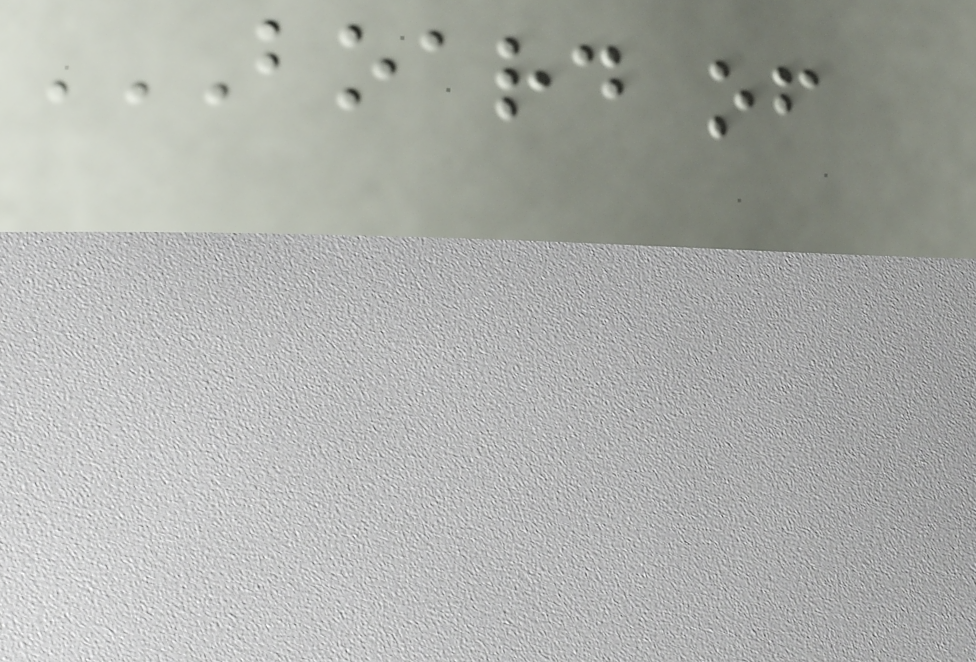BOARD OF
